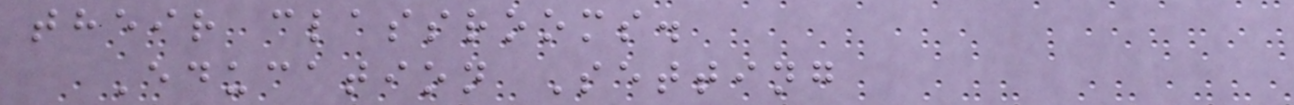their classrooms.
Education Setting
